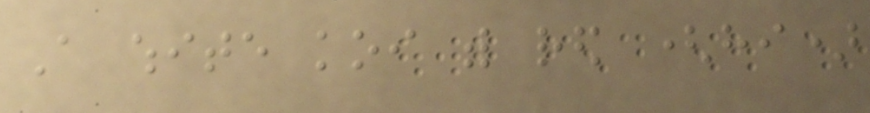A white koi with red (hi)
